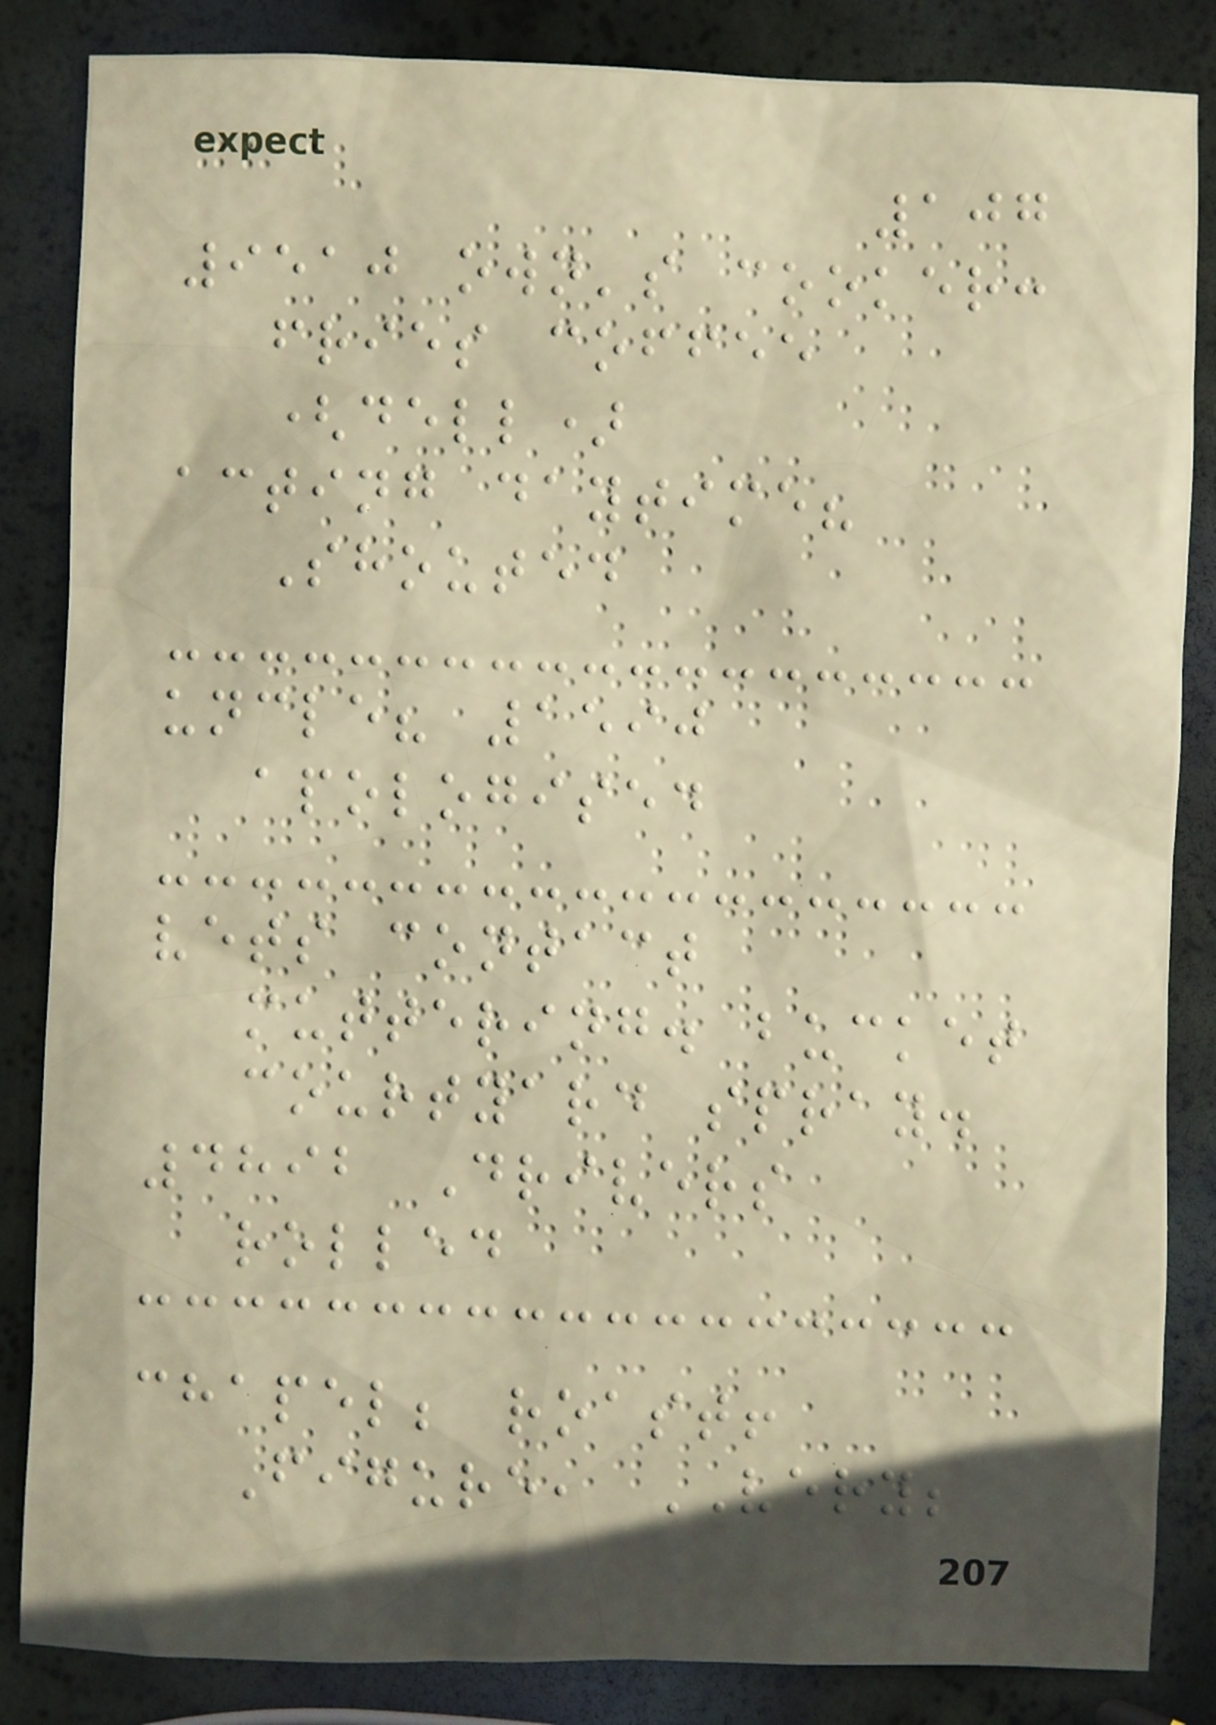107
9510 own's cooker:
fries coffee
(dell)
acting daytime?
Shouted
uncle? 1590
apologised
vets contact
muttering. bucket
courtyard spray.
4892 Drivers
rolled
chapel; roast!
Figure, VERY;
